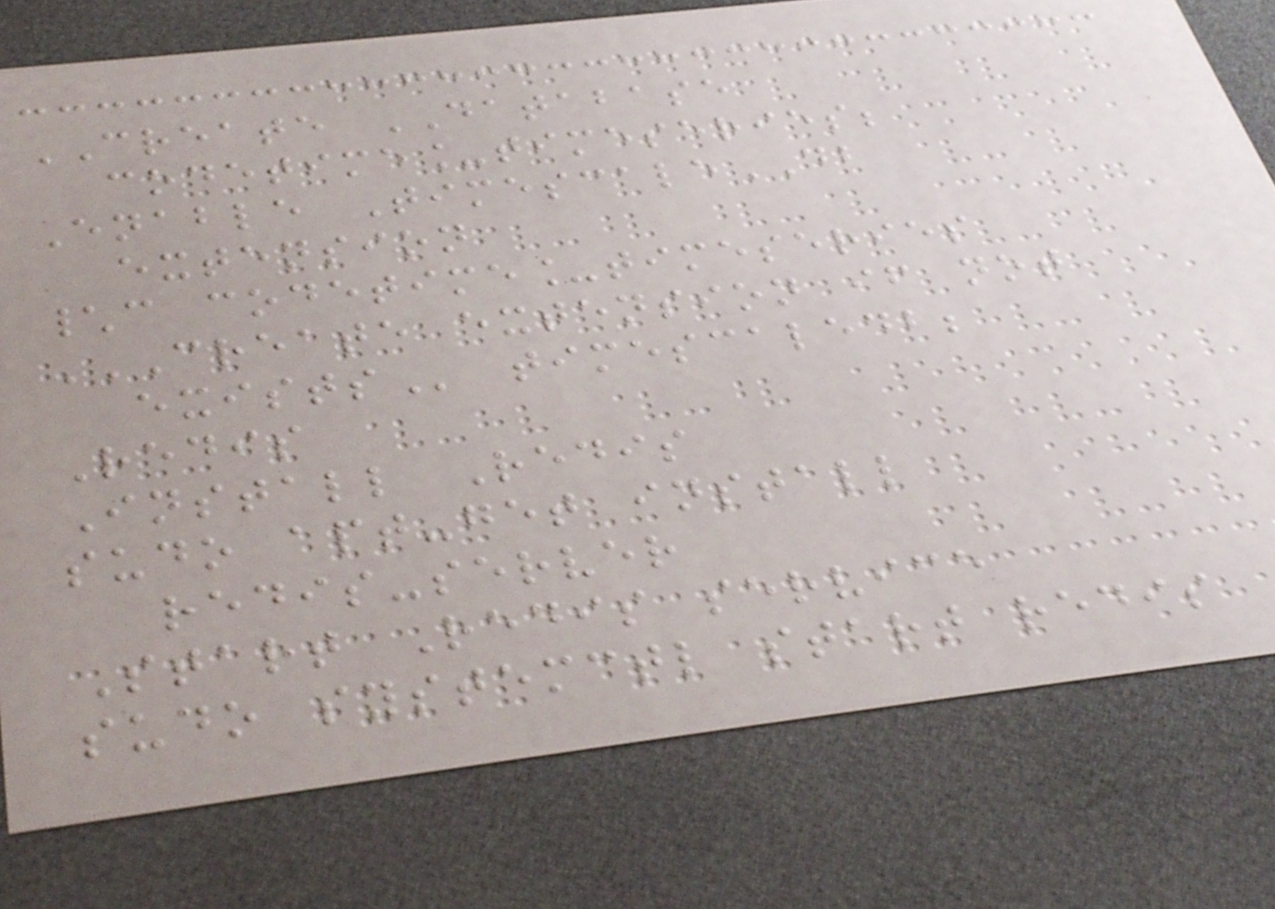CREATE DATABASE
codetime_timeseries;
Enable TimescaleDB
extension
\c codetime_timeseries
CREATE EXTENSION IF NOT
EXISTS timescaledb;
Redis
Install Redis
sudo apt-get install
redis-server
Start Redis service
sudo systemctl start redis
